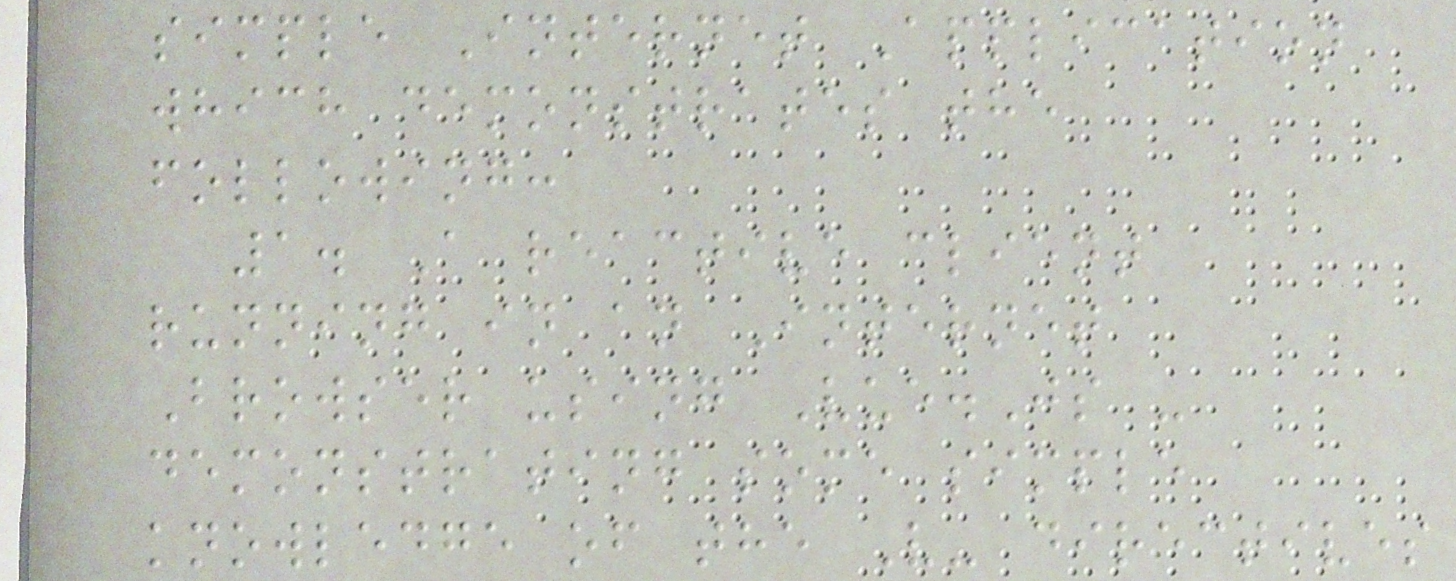simple Internet Application
which demonstrates the
following:
1. A reactive client
running in an Internet
Browser using Vue.Js -
demonstrating some simple
knowledge of the V- directives
